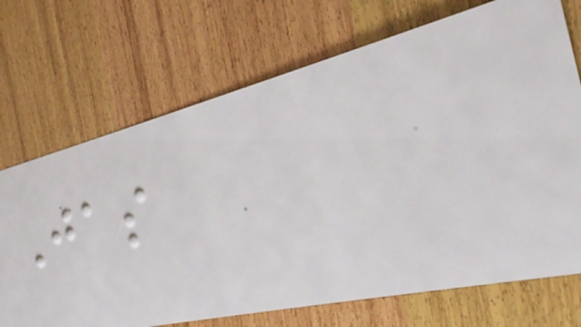Jas
